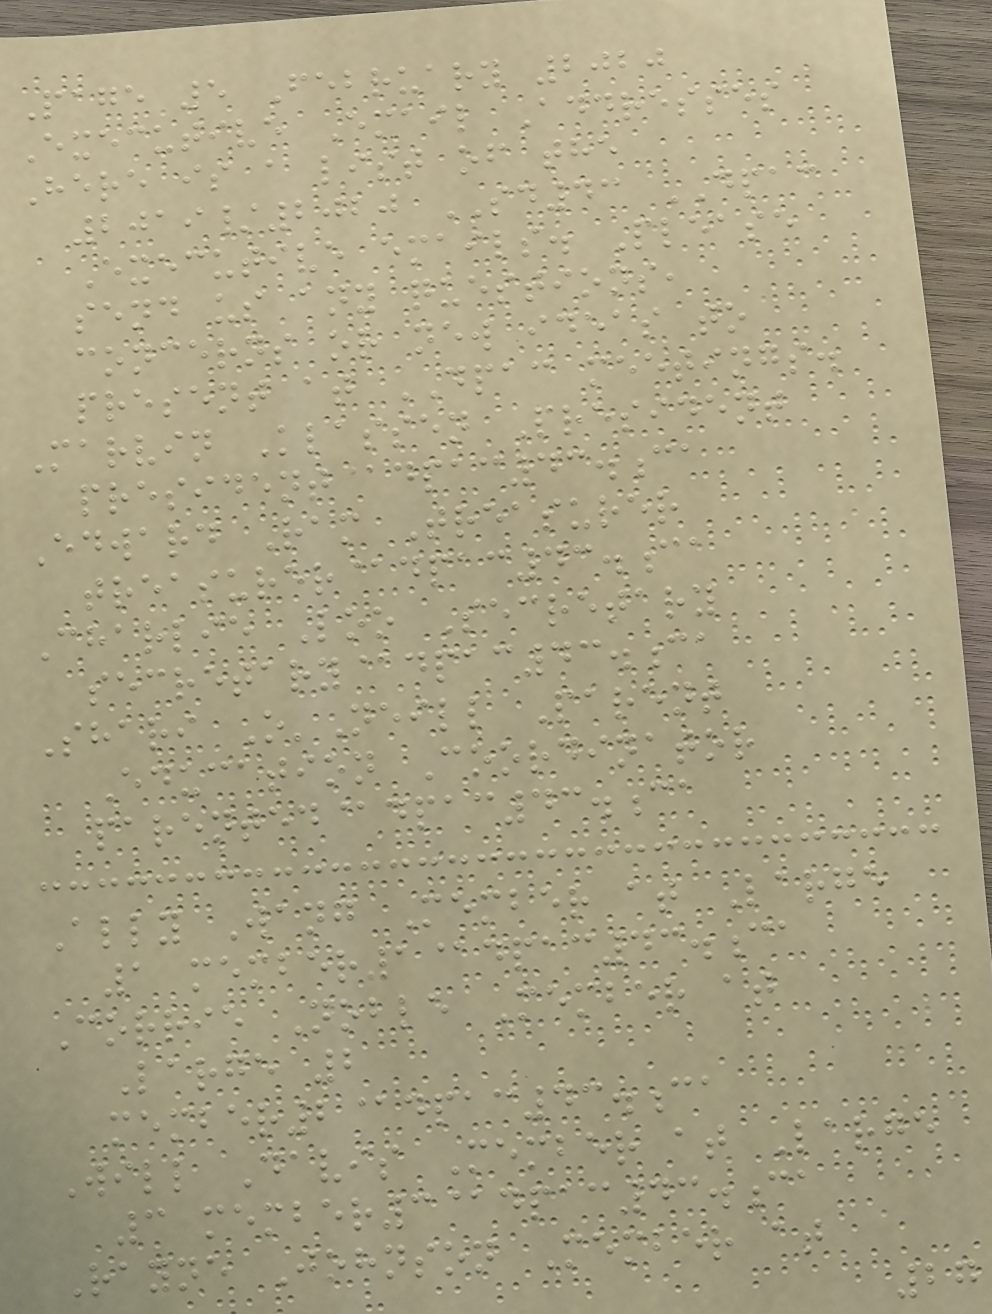Page 5 February 2020
Executive Email Addresses
Here is a list of the
2019/2020 SD43 DPAC
Executive emails. Please
send us any questions,
concerns or new ideas to
present at DPAC meetings.
Marvin Klassen President
president@dpac43.ca
Edward Ram Treasurer
treasurer@dpac43.ca
Charlie Loo Secretary
secretary@dpac43.ca
Shari O'Neill Parent
Education Coordinator
parented@dpac43.ca
Ally Wang Member at Large
1 member1@dpac43.ca
Corrie Noble Member at
Large 2
member2@dpac43.ca
Will Davis Member at Large
3 member3@dpac43.ca
Rayne Johnson Member at
27
